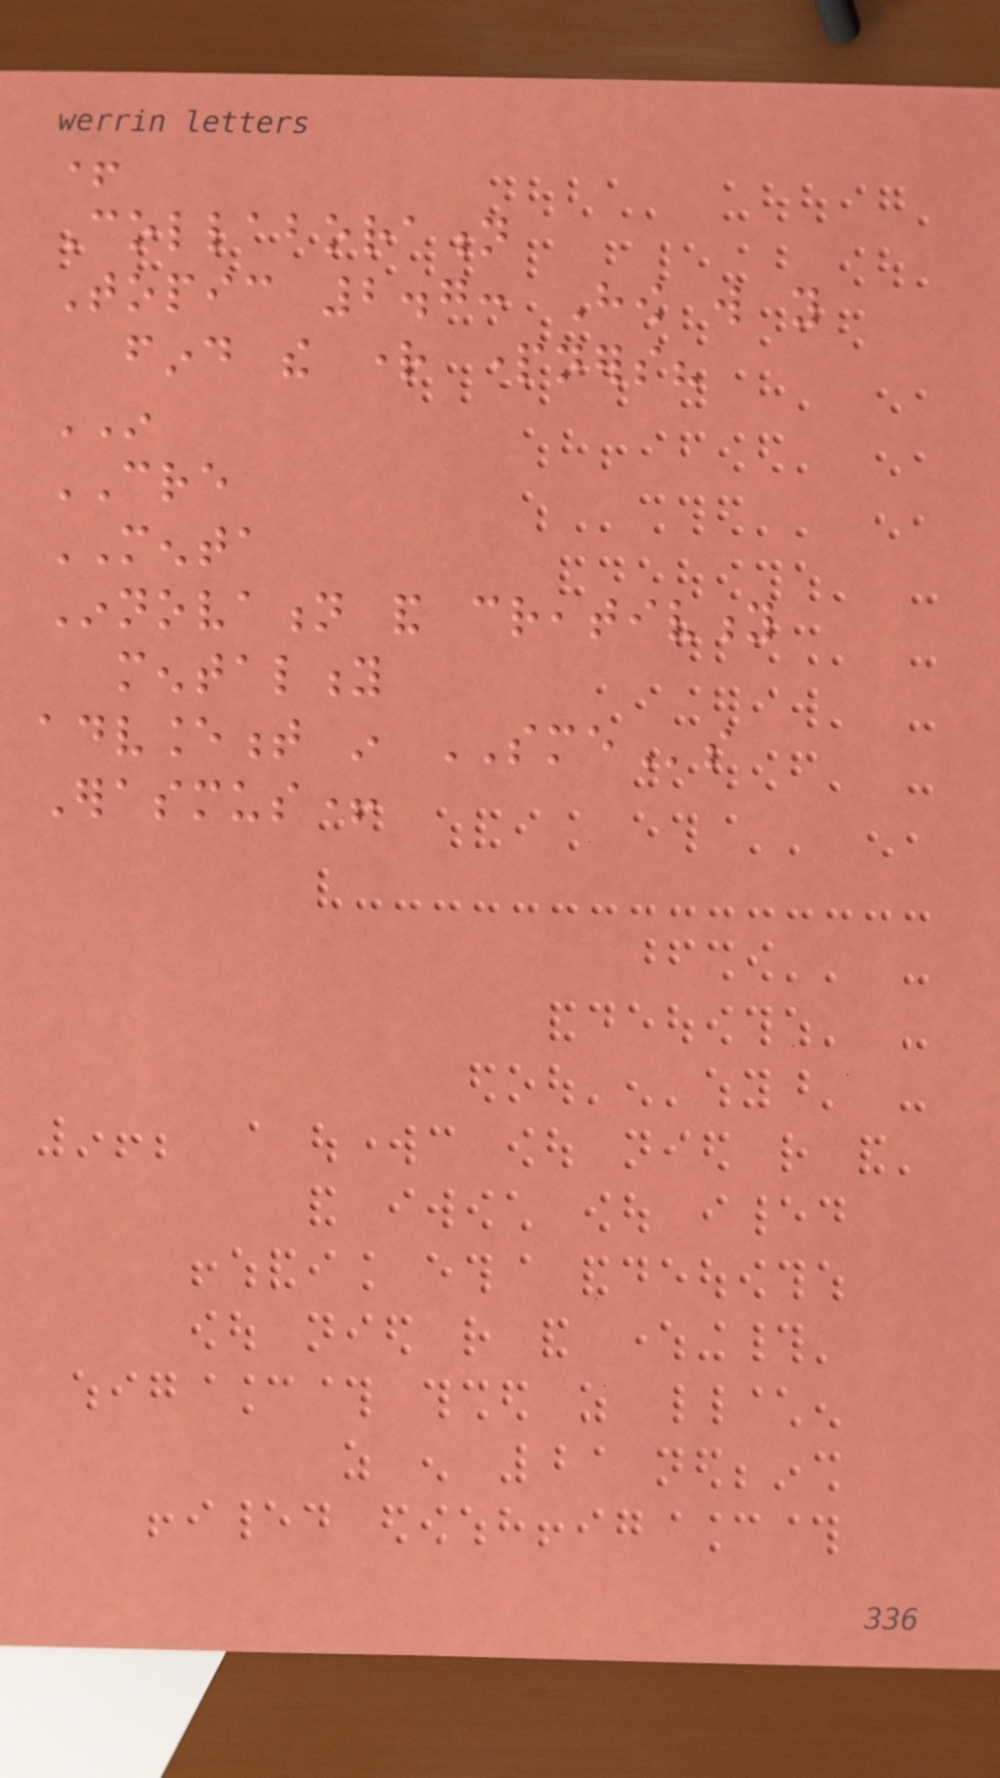+
Collaboration
Topic 2.7: How will you
find the right partners?
IN
CRE
MENTA
Innovation and creativity
mentality
advancement in SMEs
Erasmus+
